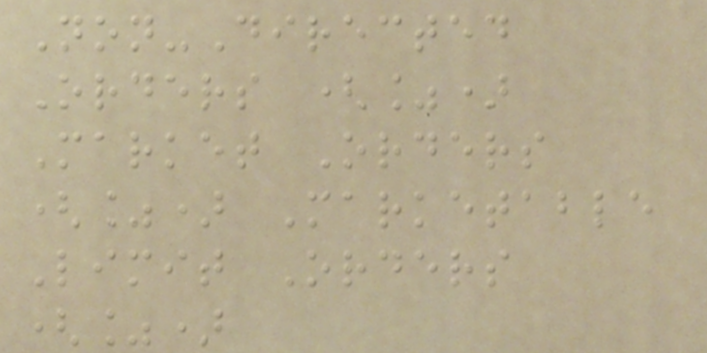Non-Directed
Orders (%)
Market Orders
(%) Marketable
Limit Orders
(%)
